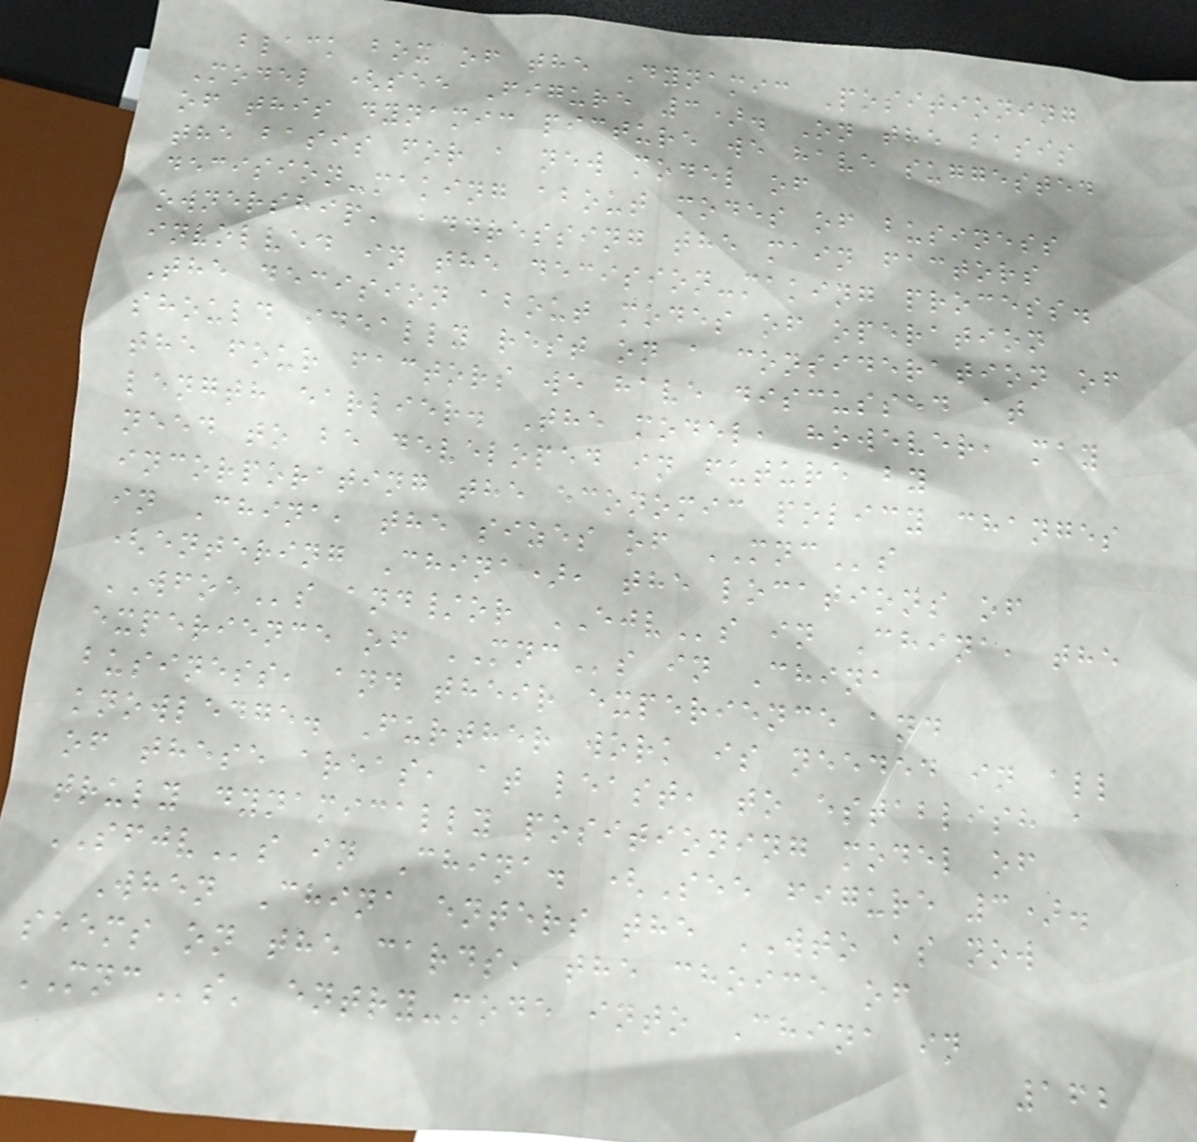black box of the Dynamic Positioning
Model (see Figure 3). On the basis
of this dynamic picture we have suggested
the basis for a new model of
decision-making about modes of business
ownership, addressing the main factors
involved in the decision-making process.
The decision about modes of operation
should ideally rest on a consideration of
the four factors we have discussed at
length earlier. The model, however, may
need to be developed in future by
incorporating the economic policy changes
in China, the sizes of MNCs
(entering China), the locations of
WFOEs and/or EJVs in China, the
experience of MNCs in China
business, and their experience and
knowledge. Further work is needed in all
of these areas, at least, to establish a
truly dynamically positioning model of
SFJVs in China. (See figure 3).
When China enters the WTO as now
seems on the cards, the choice of
MNCs' entry-mode into China in
162
